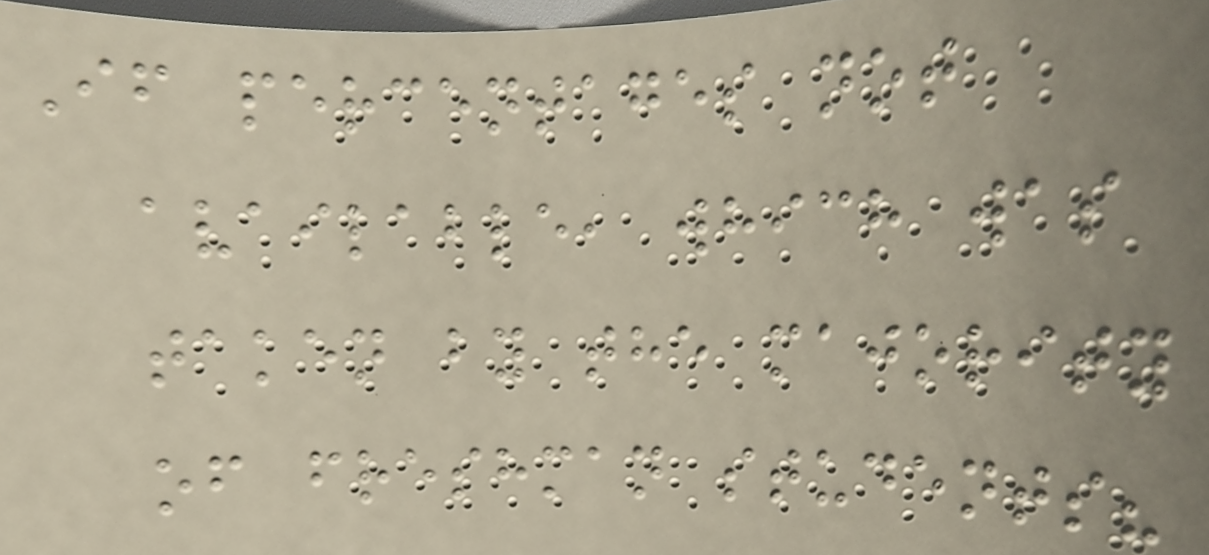If percentages not
available, which was
taken by the majority
of freshman students?
